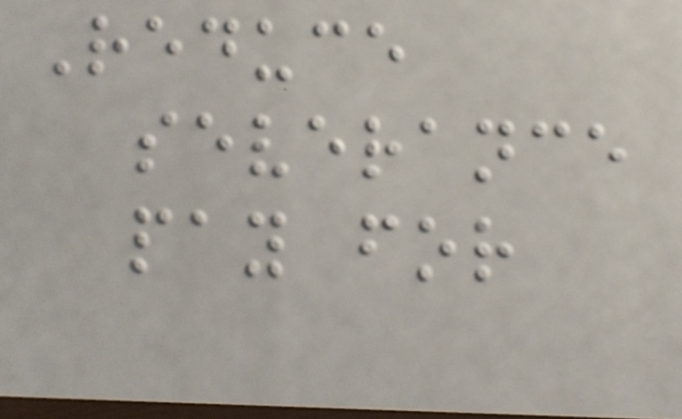Reduce
severance
pay for
